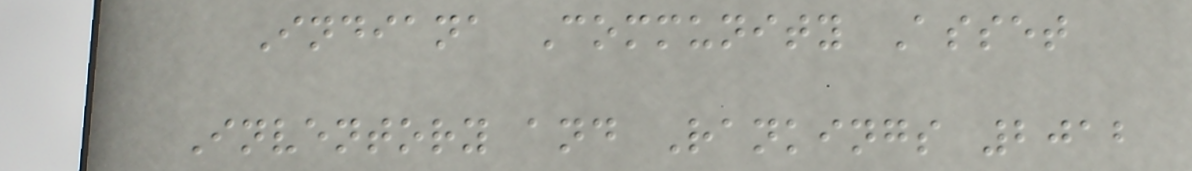Indiana Community Asset
Inventory and Rankings 2012
